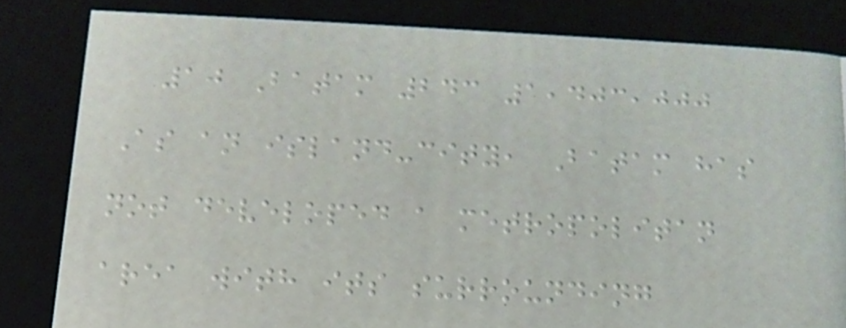10 Batam 243 1,403,000
As an island-city, Batam has
not developed a metropolitan
area with its surrounding
